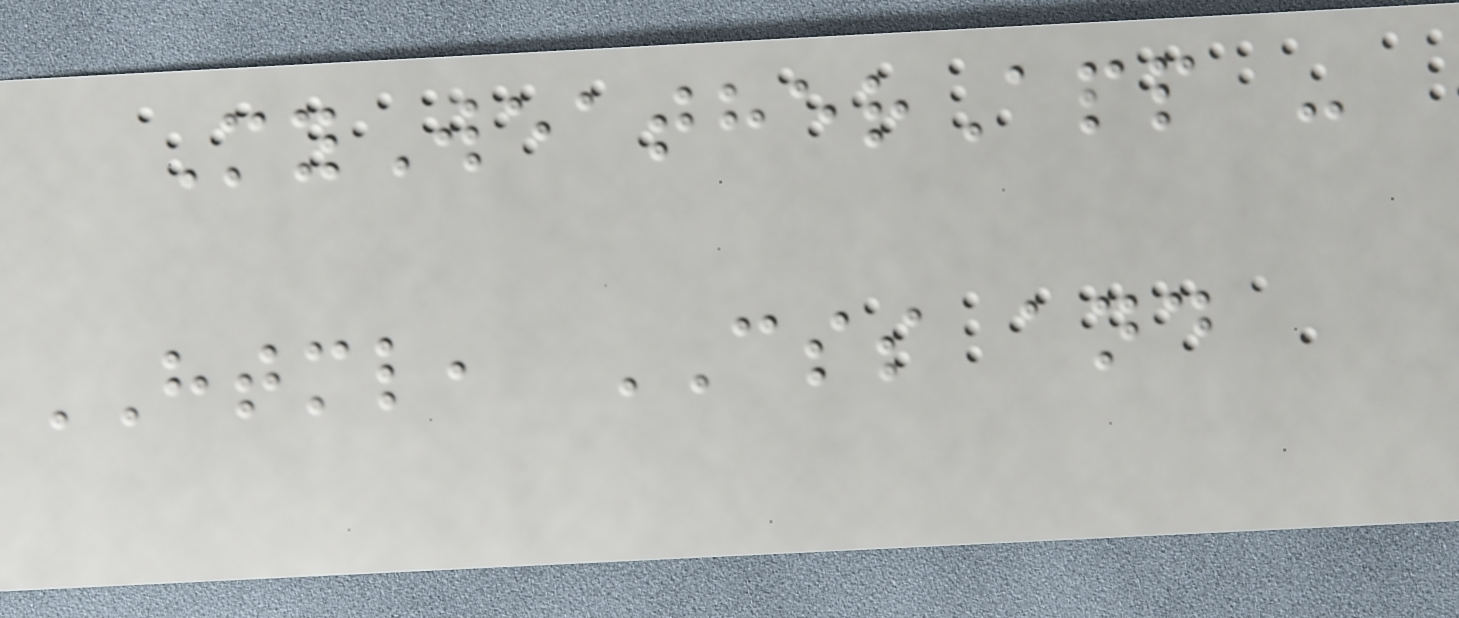MyWeatherApp -
HTML, CSS and
